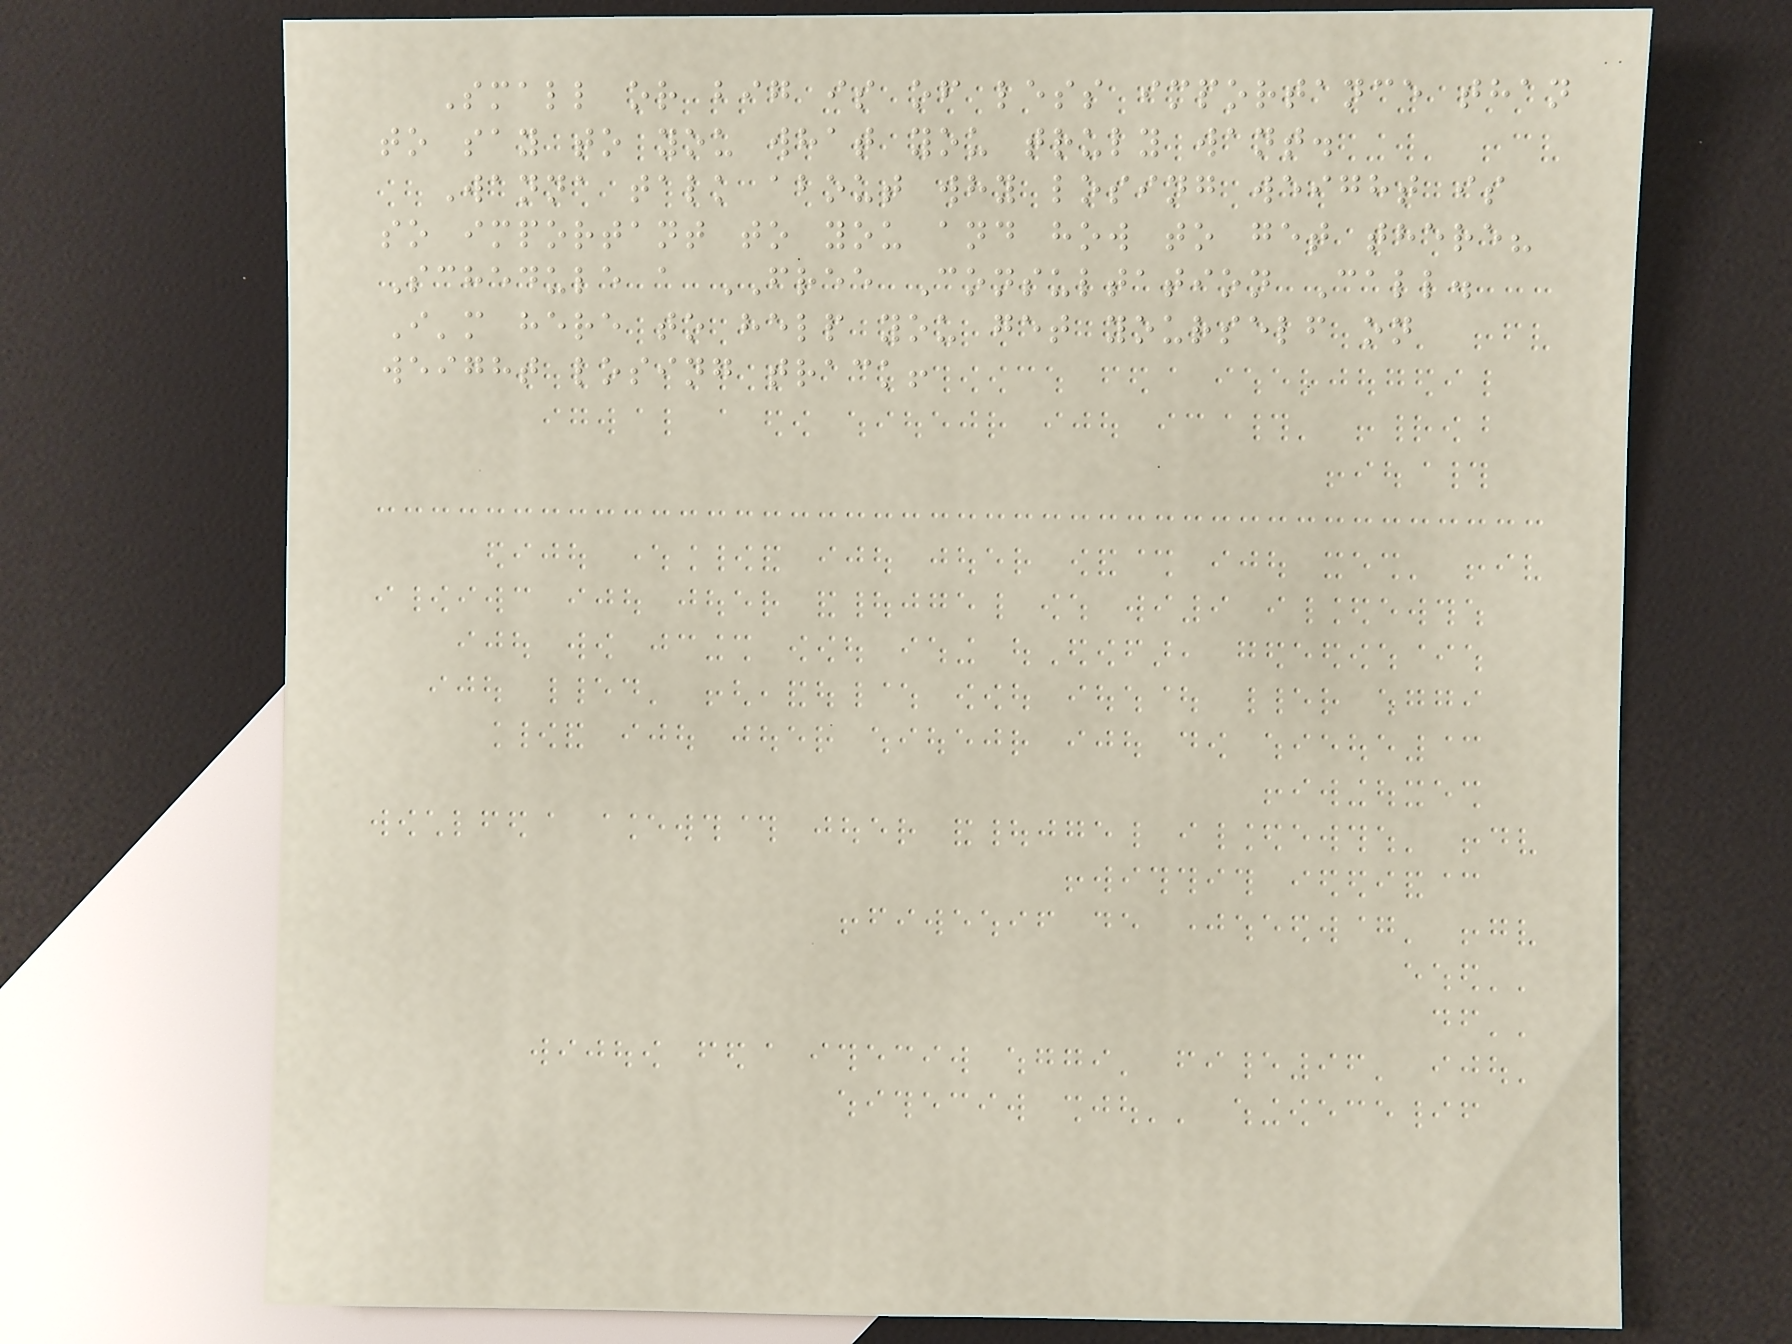Small or big is of less importance than
to say to you what you truly want.
Wanna talk about why losing weight is
so important to you and how to get there?
Schedule a FREE Consultation Call.
I'm here to help you get yourself on
weight losing track!
